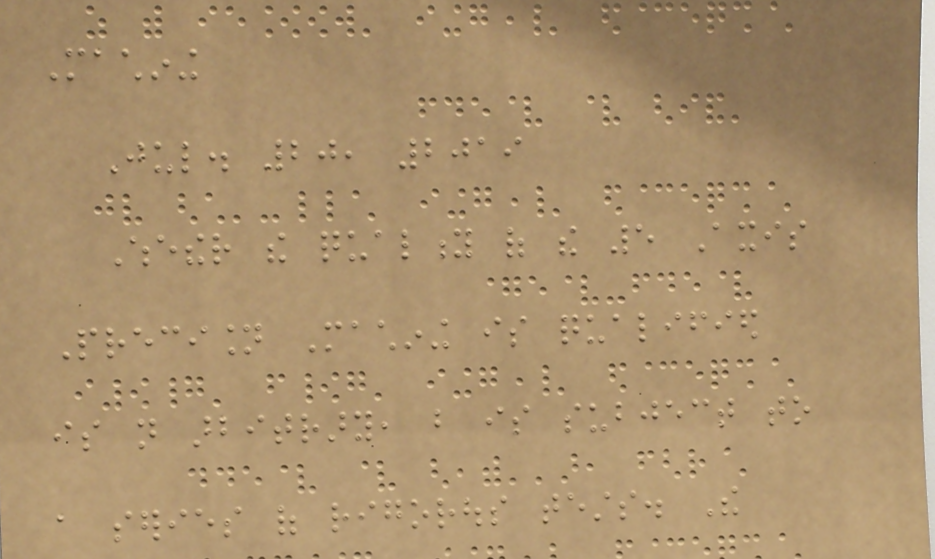Machining
Jul. 20, 2019
Whether the quality of the 5 Axis
Precision Machining is qualified
is not arbitrary, but is subject to
a series of rigorous tests. The
